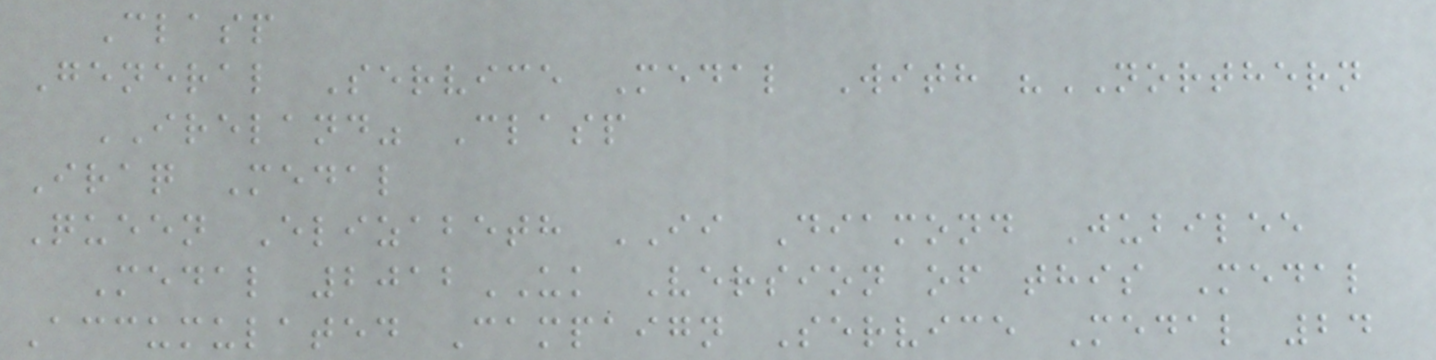Clasp
General Service Medal With "NORTHERN
IRELAND" Clasp
Iraq Medal
Queen Elizabeth II Diamond Jubilee
Medal 2012UK Version of this Medal
Accumulated Campaign Service Medal 24
